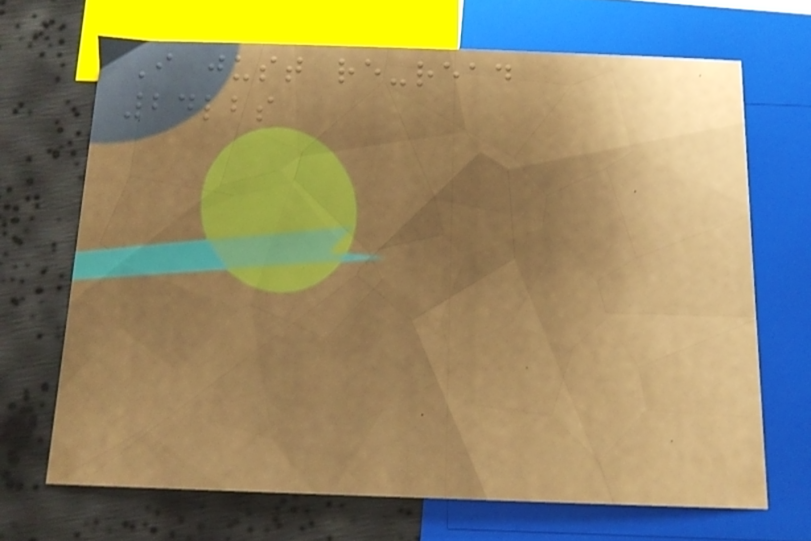I just re-read
24lbs
